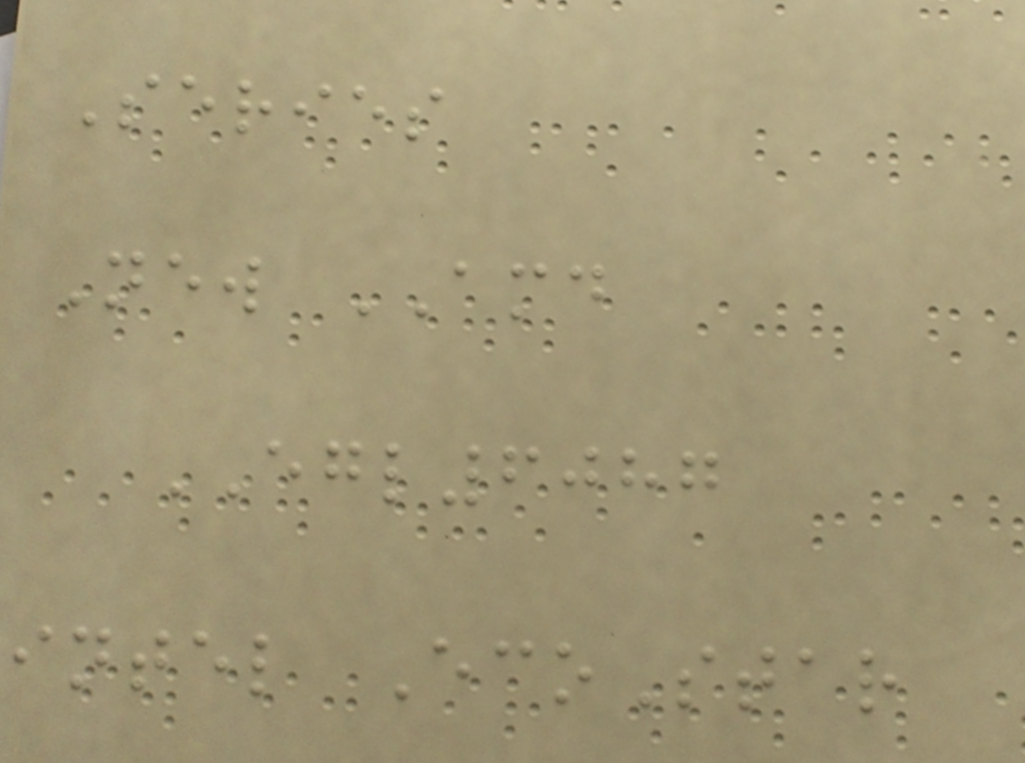Series
New AMD
EGL6087
intel EcoStar
